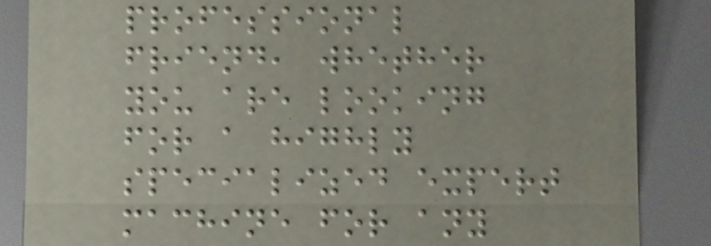professional
friend, whether
you are looking
for a highly
specialized expert
machine for any
